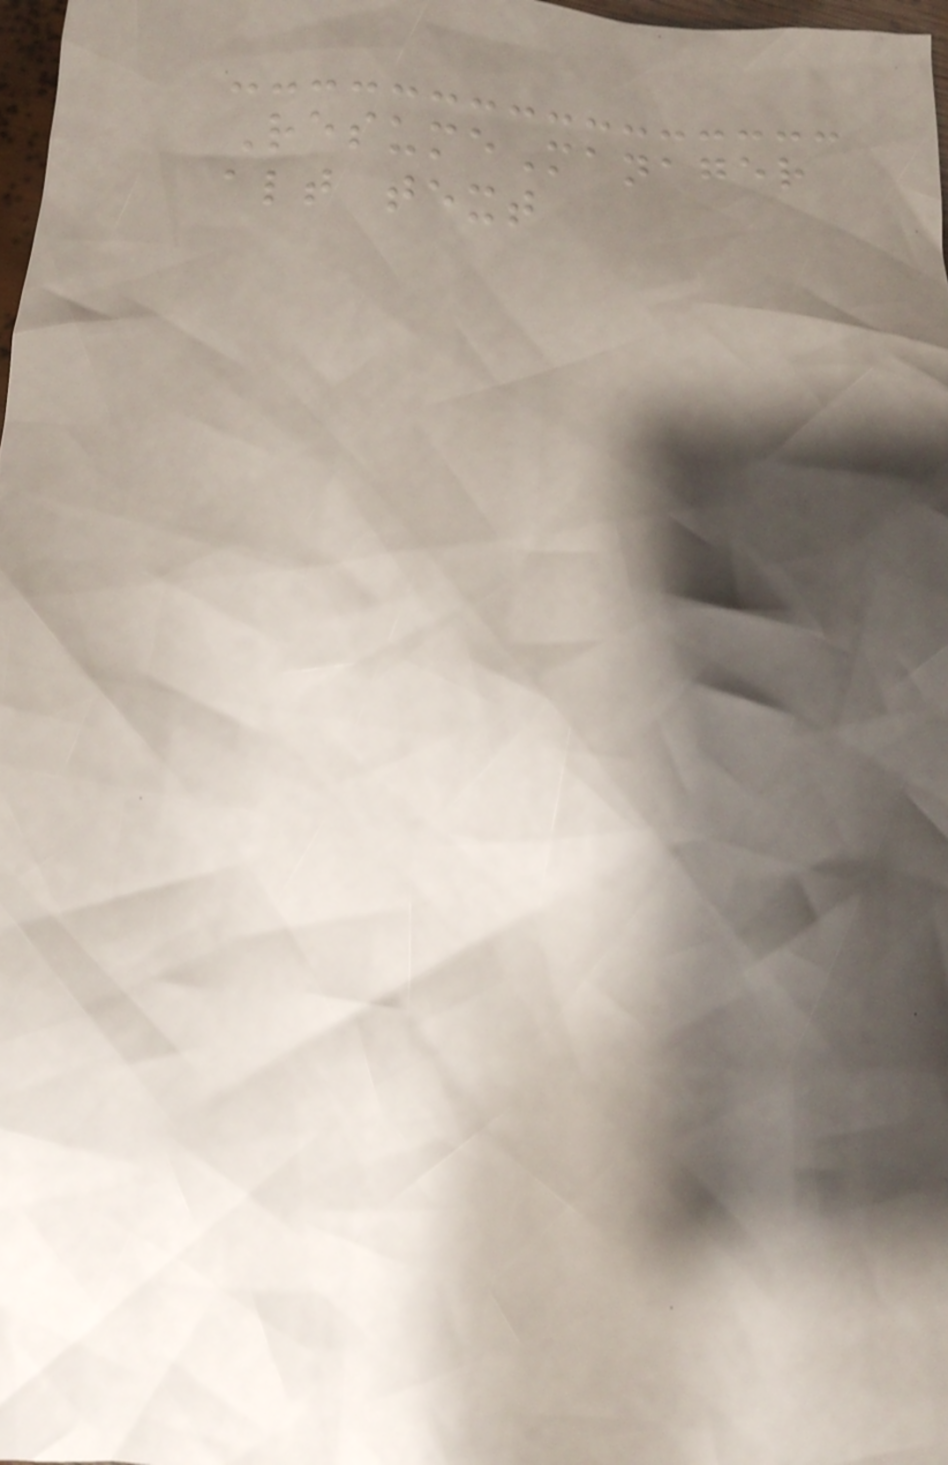ResumeManager
alt text
